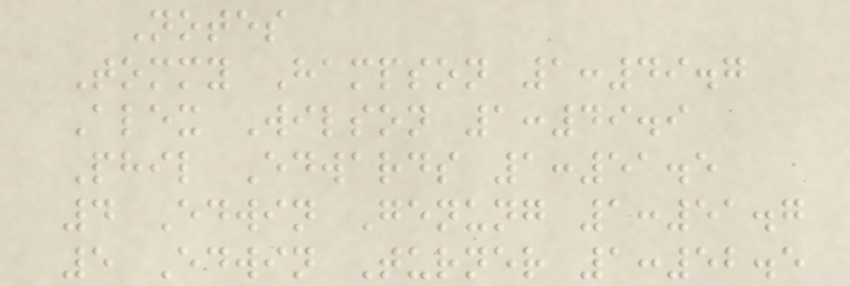Notes
Tommy Hampson 1:49.7
Alex Wilson 1:49.9
Phil Edwards 1:51.5
4 Edwin Genung 1:51.7
5 Edwin Turner 1:52.5
